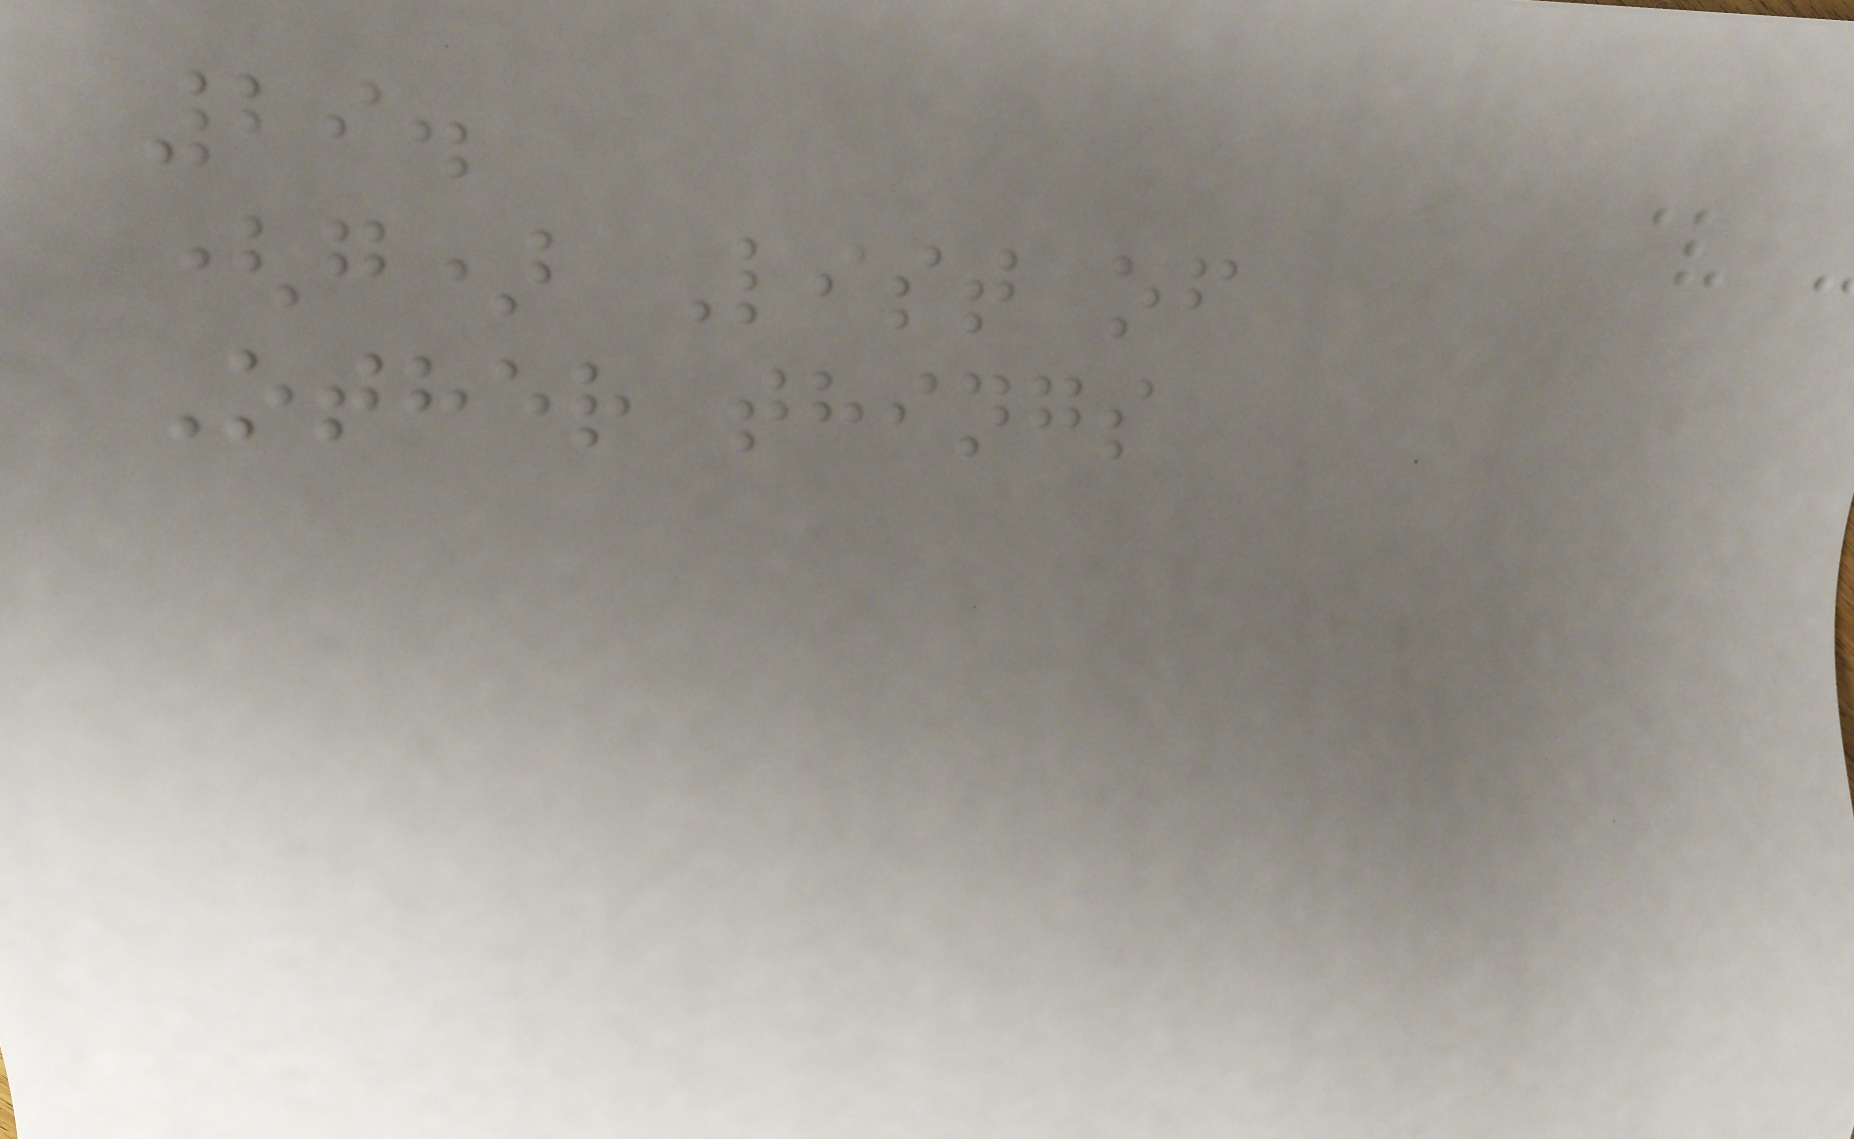29.
(g) List of
Other things
